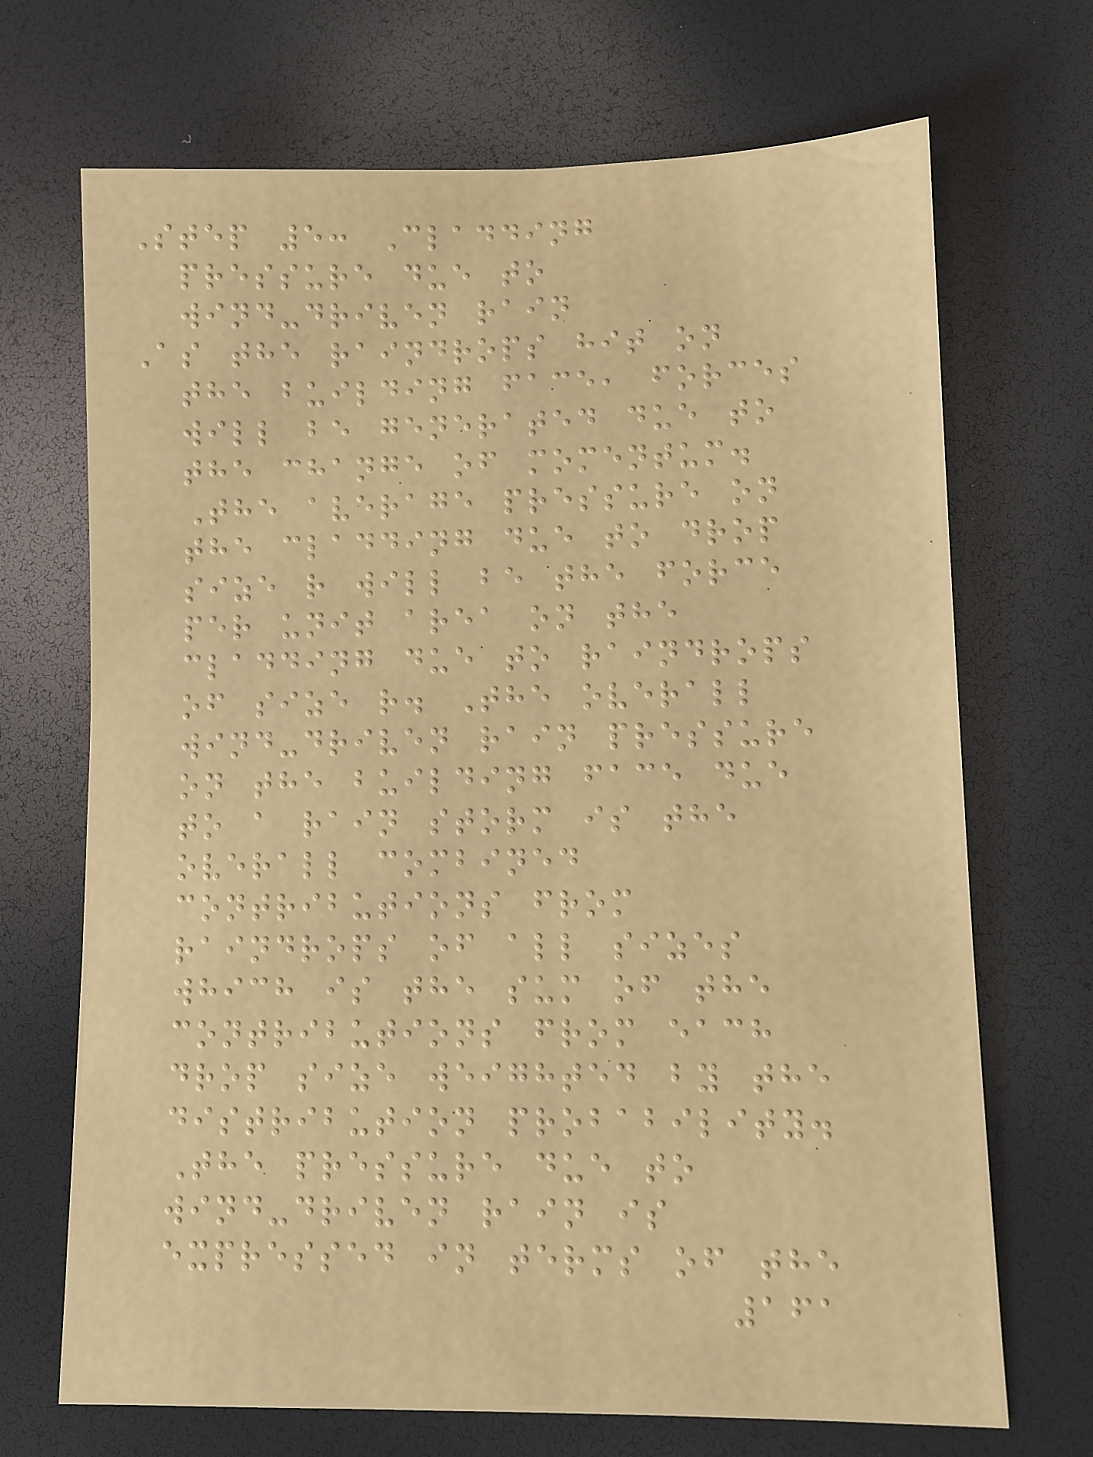Step 5: Cladding
pressure due to
wind-driven rain
As the raindrops hit on
the building face, forces
will be generated due to
the change of momentum.
The average pressure on
the cladding due to drop
size r will be the force
per unit area on the
cladding due to raindrops
of size r. The overall
wind-driven rain pressure
on the building face due
to a rain storm is the
overall combined
contributions from
raindrops of all sizes
which is the sum of the
contributions from each
drop size weighted by the
distribution probability.
The pressure due to
wind-driven rain is
expressed in terms of the
161
